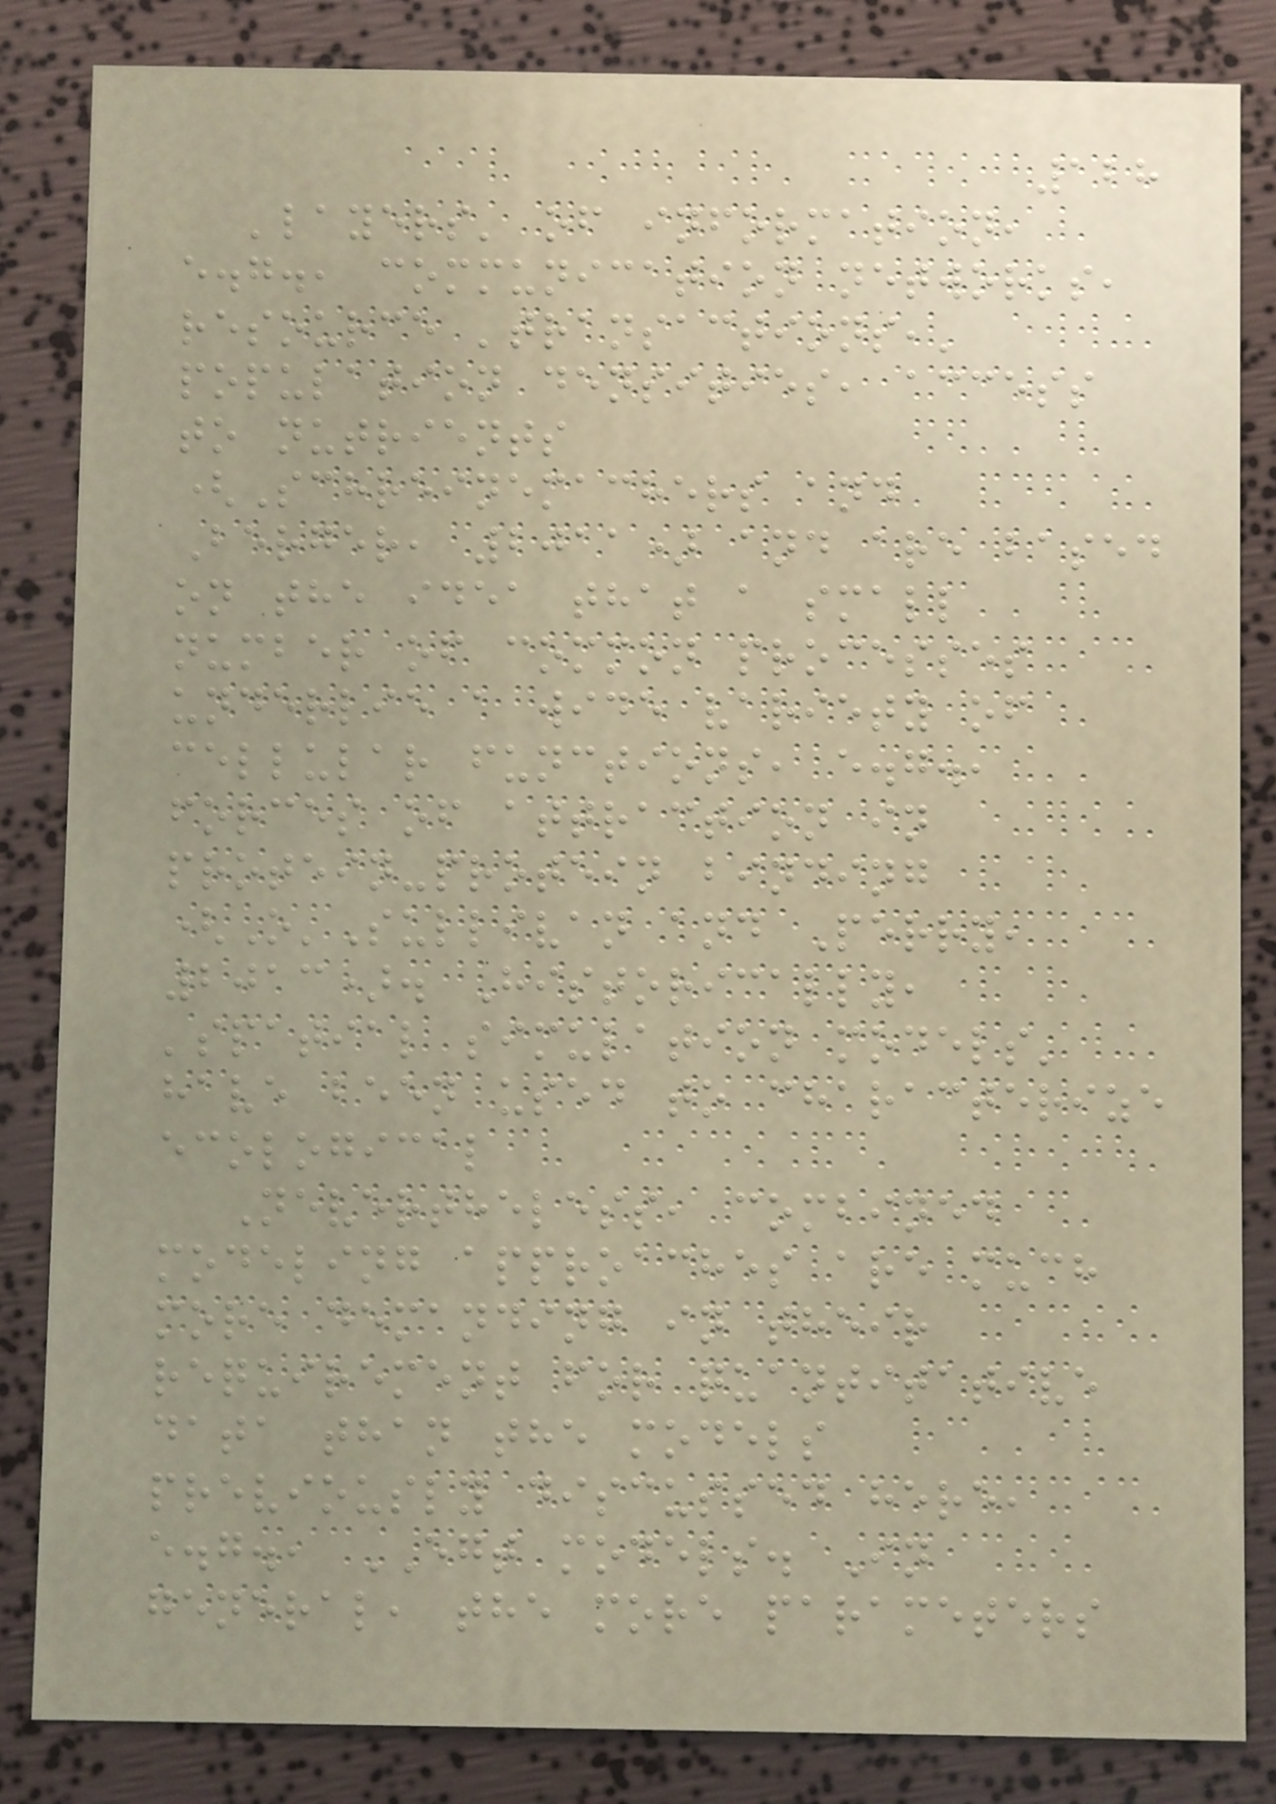128
'layers' of information,
e.g., communication networks,
resource 'transactions,'
population densities, access
to nutrients
(Schreinemachers and
Berger, 2011) and are based
on the idea that a small
number of common processes
underlie a wide variety of
cellular functions, e.g.,
forces of attraction in
protein-protein binding
(O'Sullivan and Perry,
2013). Historically,
'spatial simulation models'
have been used to characterize
ecological
Nevertheless, combined
modeling approaches are much
more demanding in their
requirement for quantitative
data than the models
previously discussed here,
e.g., EGT models. In
general, the more parameters
